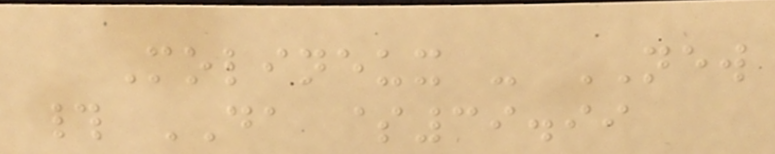Molineux - NEW
# DA $39.99
